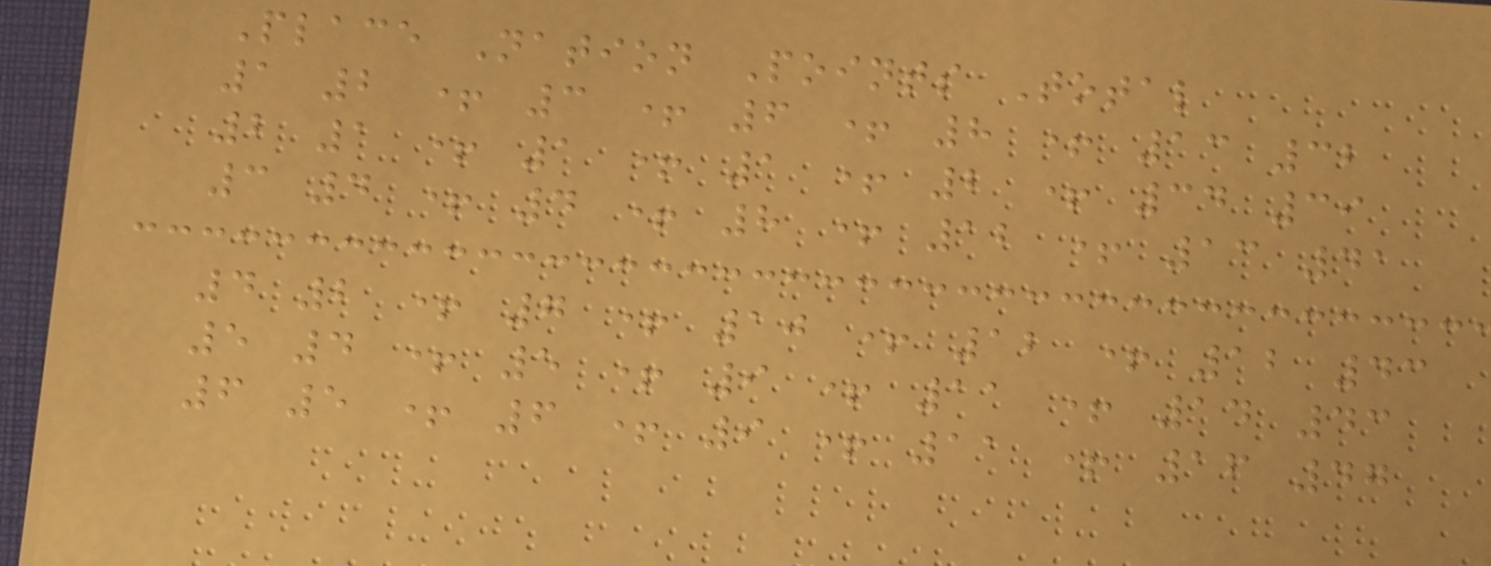Place Nation Points Total
1 2 + 3 + 6 + 8 + 13 32
2 1 + 1 + 1 + 2 + 34 39
3 4 + 4 + 8 + 12 + 13 41
4 2 + 7 + 10 + 12 + 12 43
5 4 + 5 + 9 + 11 + 14 43
6 5 + 6 + 9 + 11 + 16 47
